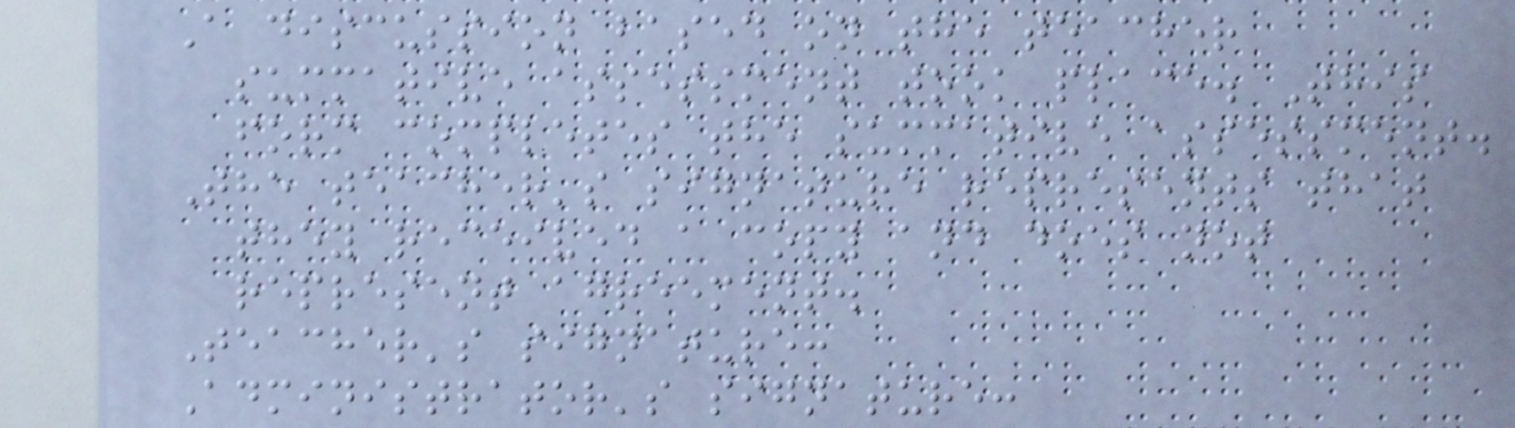A discussion based on the teacher
summative assessment took place. This
form completes the summative assessment.
The teacher's signature represents that
they received a copy and does not
represent agreement.
Teacher's signature:
Administrator's signature:
